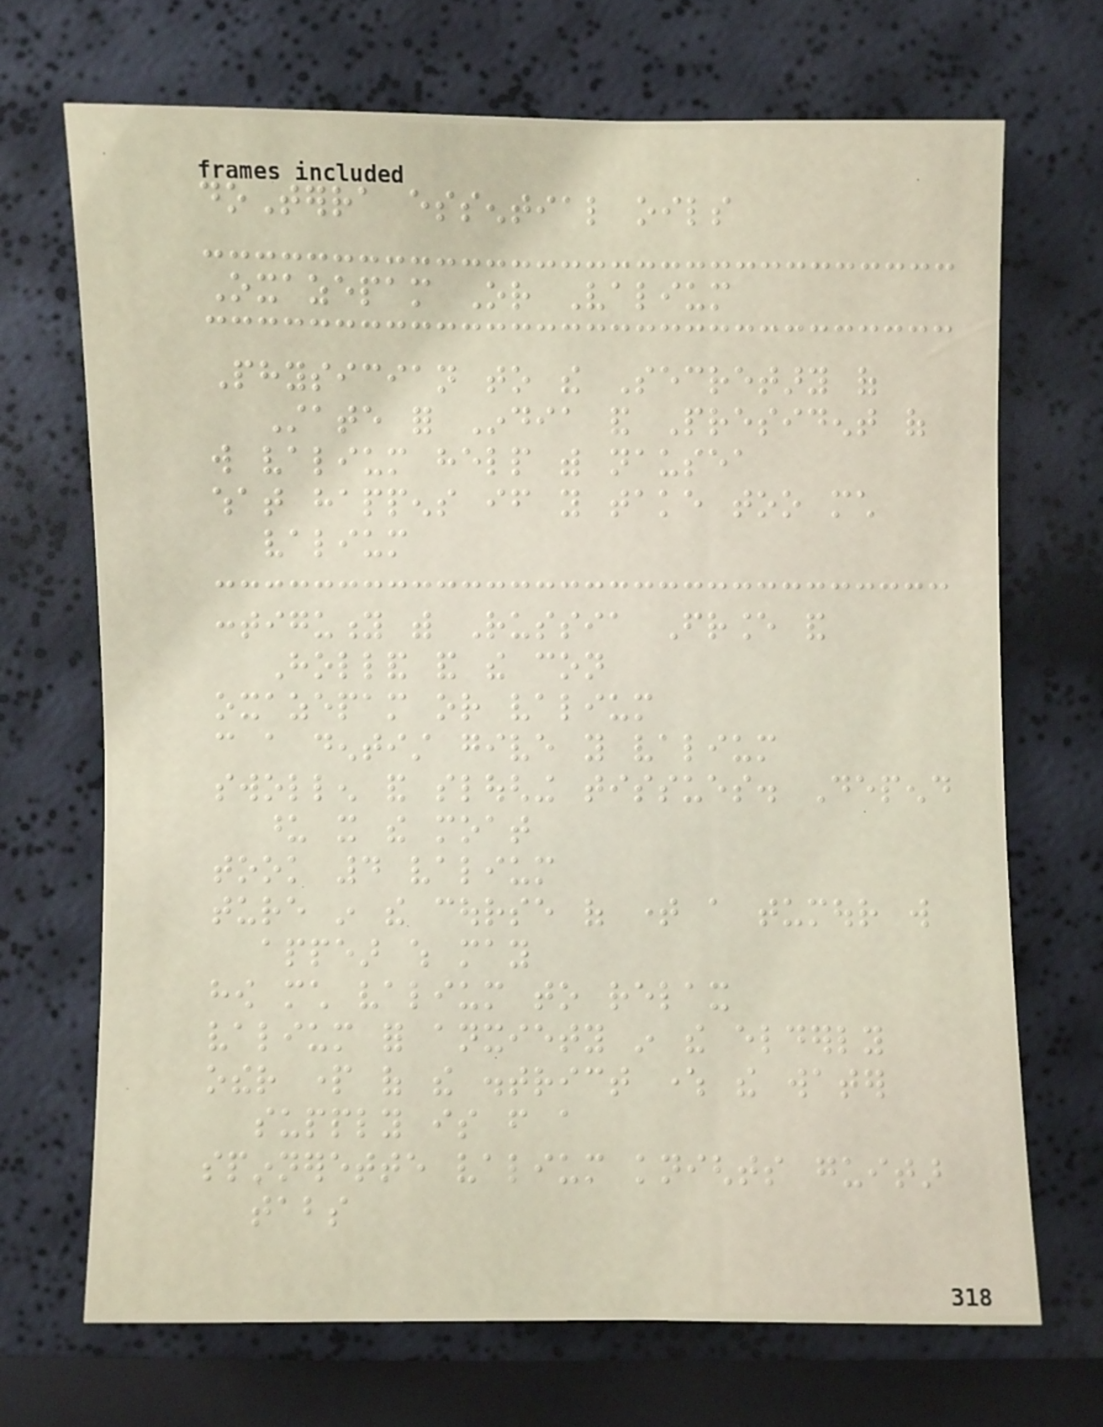doTerra essential oils
Oxazepam Or Valium
Physician to the Secretary of
State for India and President of
will valium help with nausea
what happens if you take too much
valium
contiguity with Russia France and
Holland and the con
oxazepam or valium
can a dentist give you valium
swollen and sloughing tissues. Depend
upon it the moat
took 4 valium
ture in the course of time a tumour will
appear which may
how much valium to relax
valium for anxiety in the elderly
other part of the district where the water
supply is from a
spinnerette valium knights guitar
tabs
